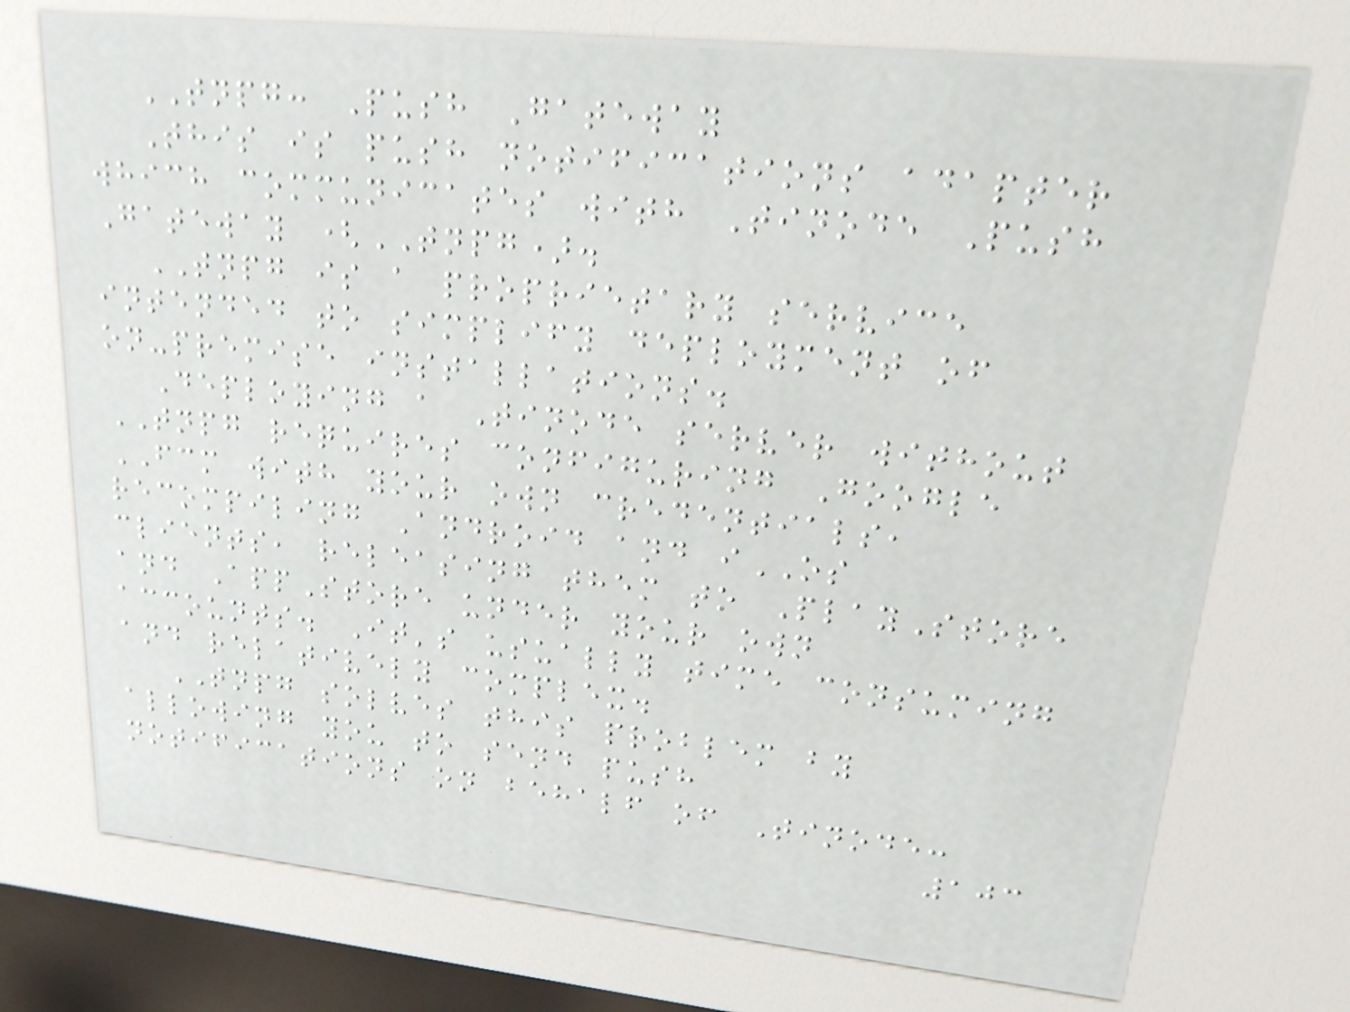TNPG: Push Gateway
This is push notifications adapter
which communicates with Tinode Push
Gateway (TNPG).
TNPG is a proprietary service
intended to simplify deployment of
on-premise installations.
Deploying a Tinode server without
TNPG requires configuring Google
FCM with your own credentials,
recompiling Android and iOS
clients, releasing them to PlayStore
and AppStore under your own
accounts. It's usually time consuming
and relatively complex.
TNPG solves this problem by
allowing you to send push
notifications on behalf of Tinode:
103
